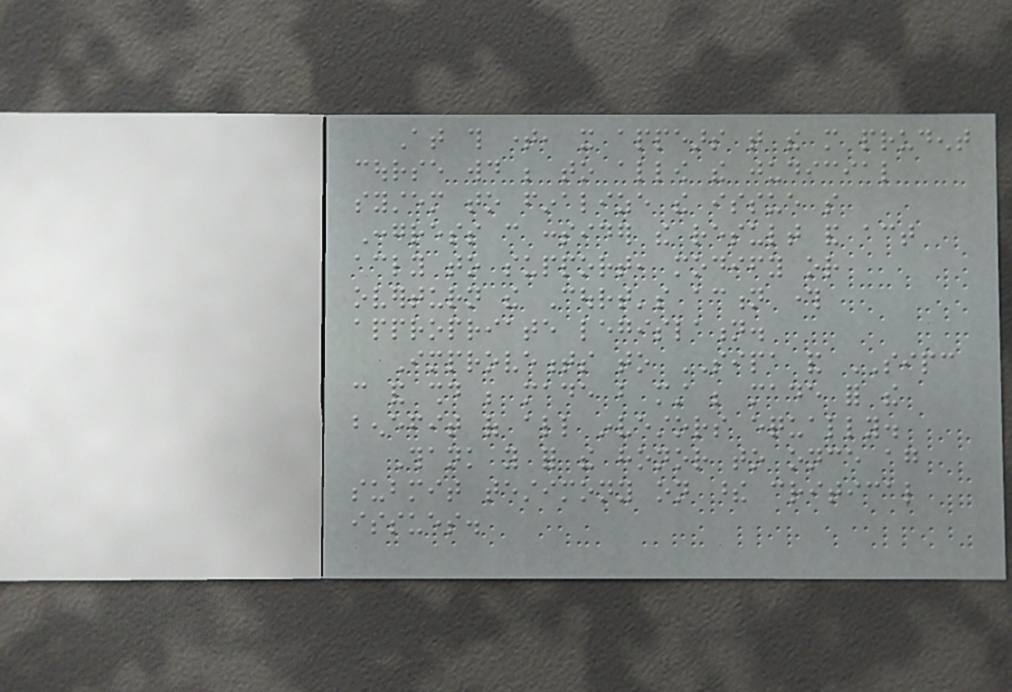At this time, it appears that the more prudent
course would be to allow the judicial
system to finalize the issue so
Congress can consider the result and act
accordingly to support, modify or
overturn the Court's action through
appropriate legislation.
Improvements to SIPA and SIPC
can and should be made but must be made for the
benefit of all investors equally.
Thank you for the honor to once again
submit testimony on these critical
issues.
